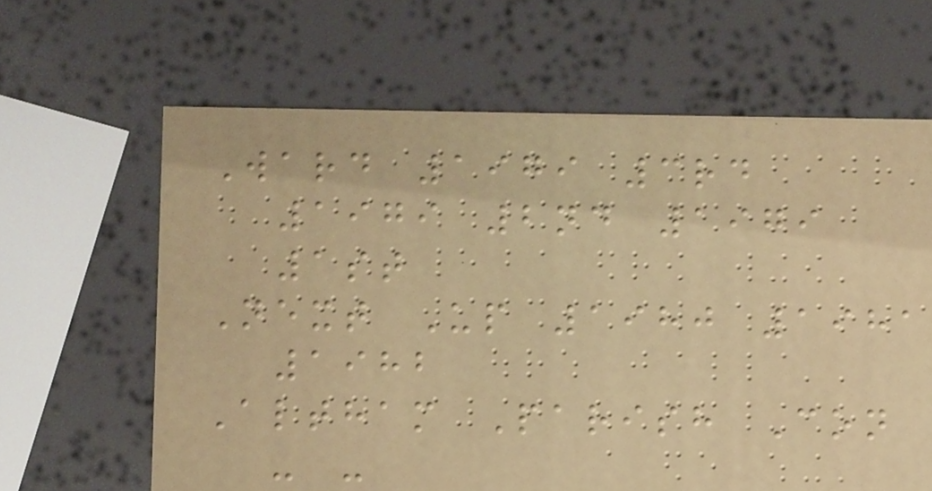Ward 1979 3rd
1979 2nd 1979
1st
Next Up 1980 1981
1982
Altham Parish Con
- -
